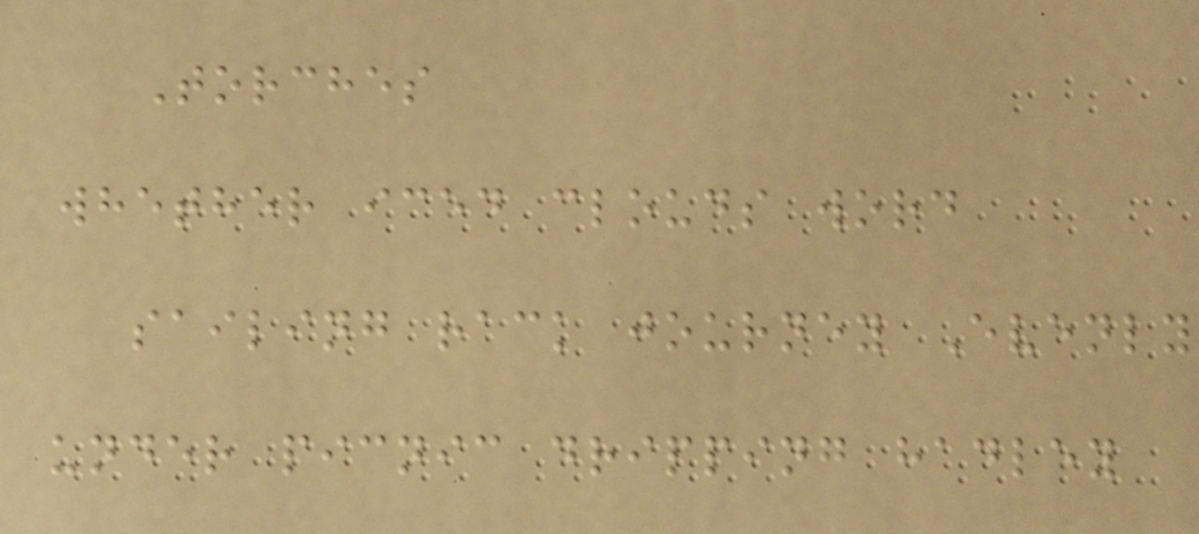Torches
whether iced clouds word
sailing rack journey Evenly
under picnic dripping hadley
